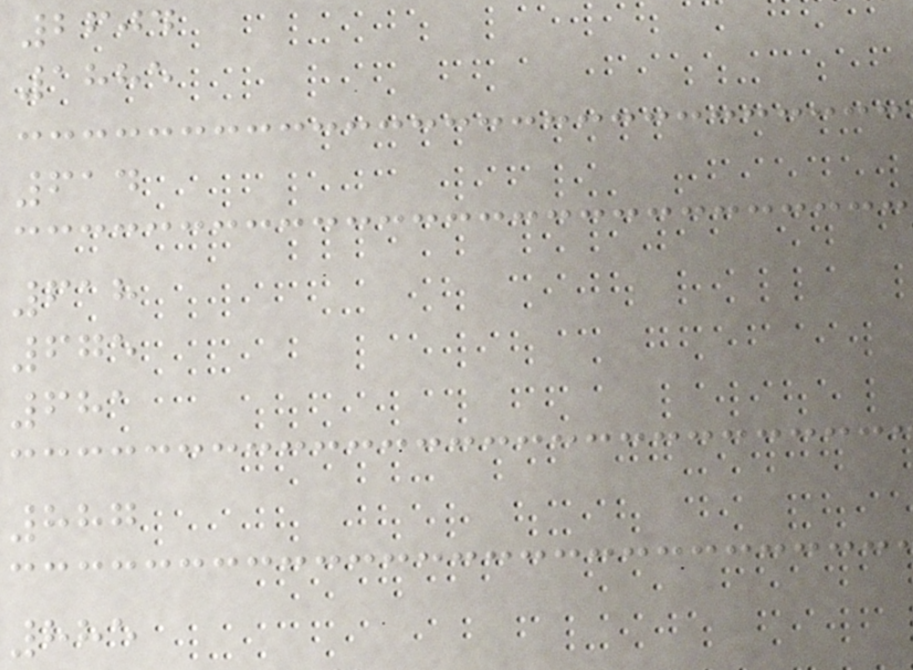2604
1885
614
618
675
681
887
885
